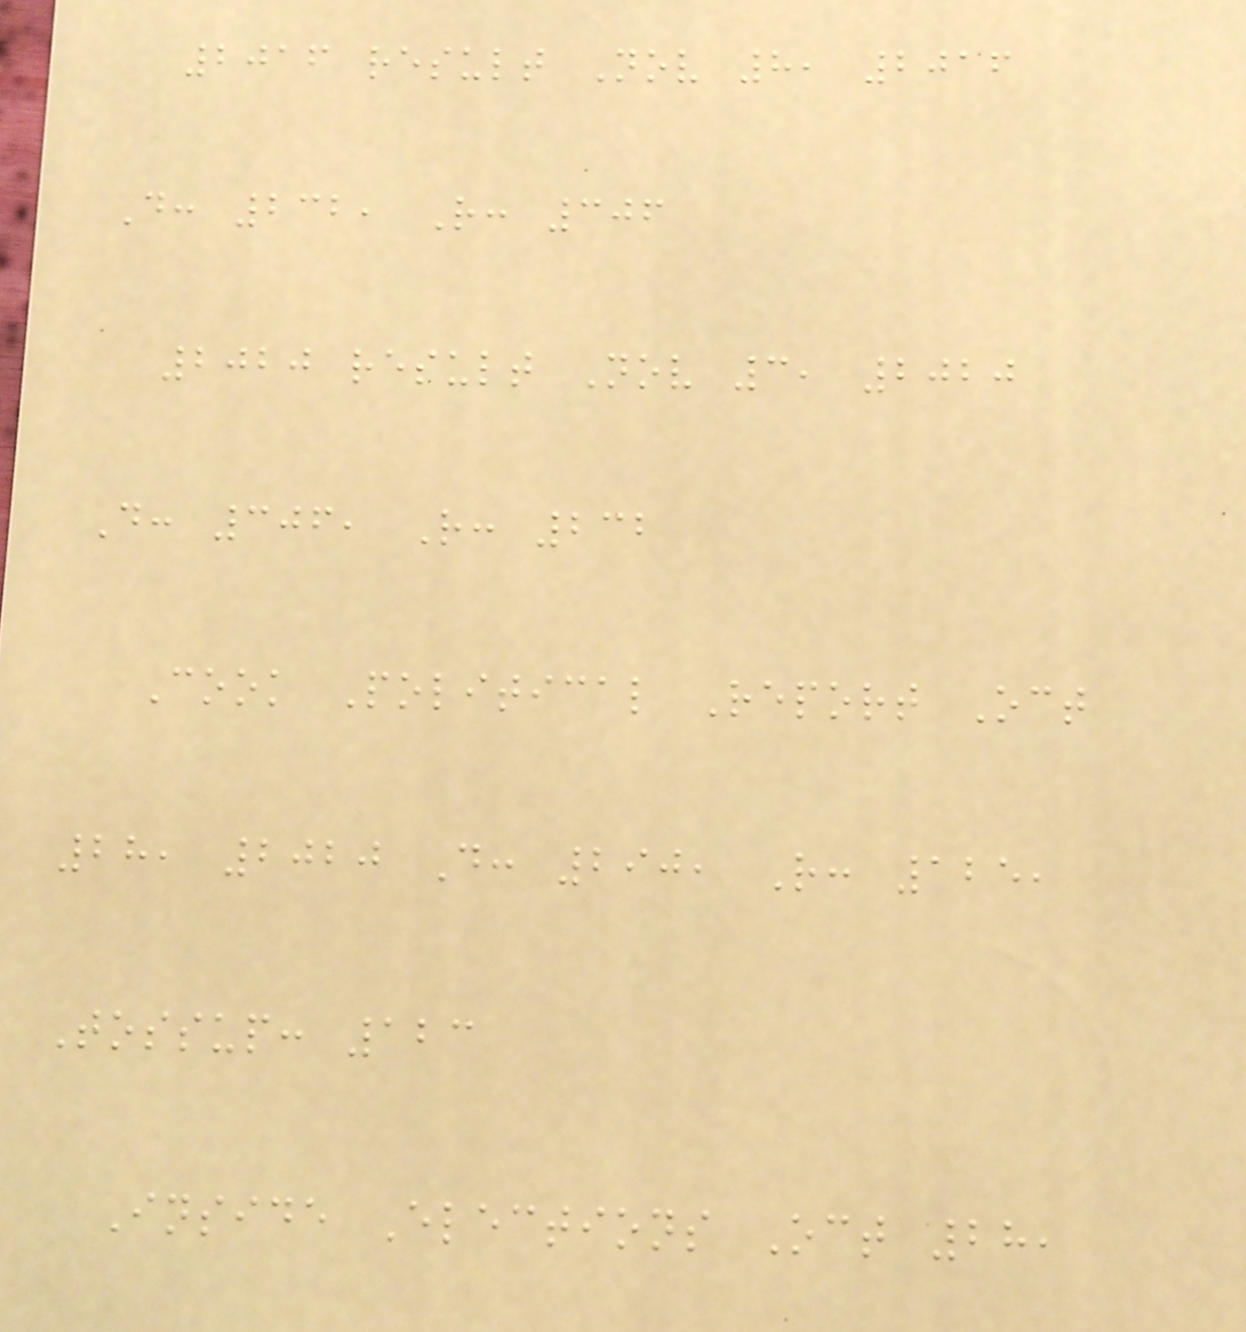2016 result Nov 8, 2016
D: 232, R: 306
2020 result Nov 3, 2020
D: 306, R: 232
Cook Political Report Oct
28, 2020 D: 290, R: 125,
Tossup: 123
Inside Elections Oct 28,
